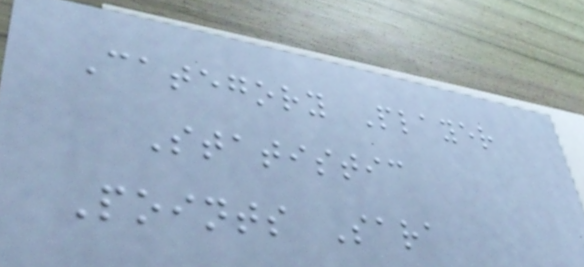Category Player
Statistic
Points Sara
